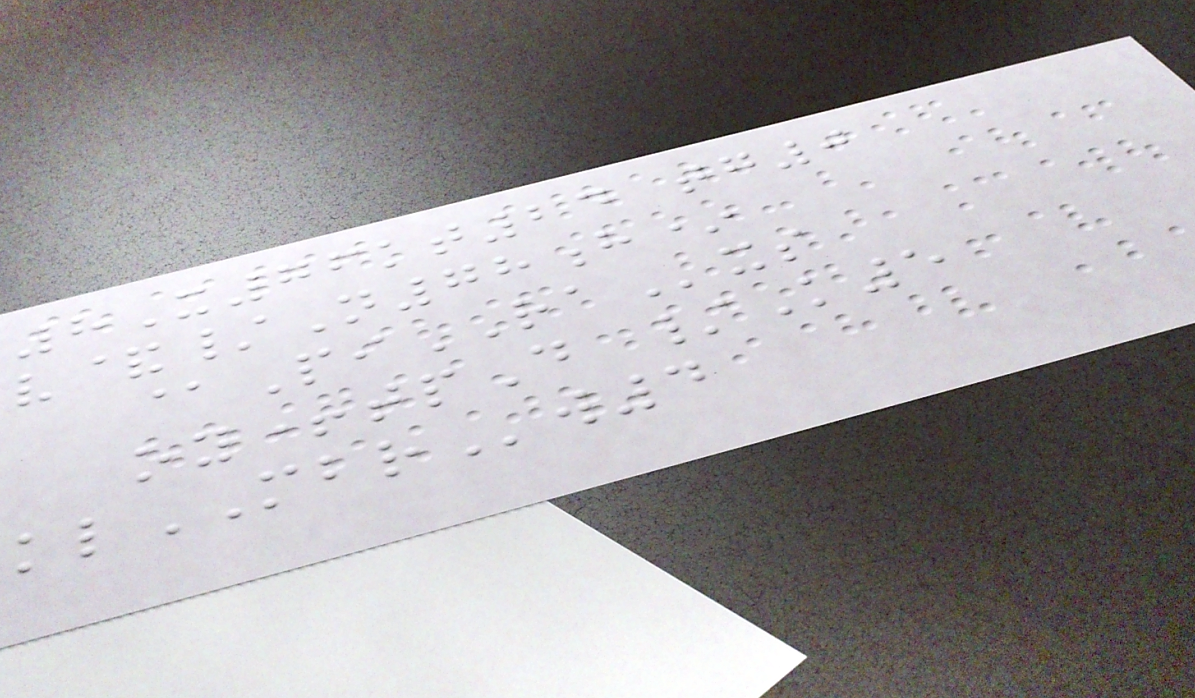8X76kt24 tg0
v&/N78h*
@PiRAxs
oy+tpD /K5
klMBRw4
